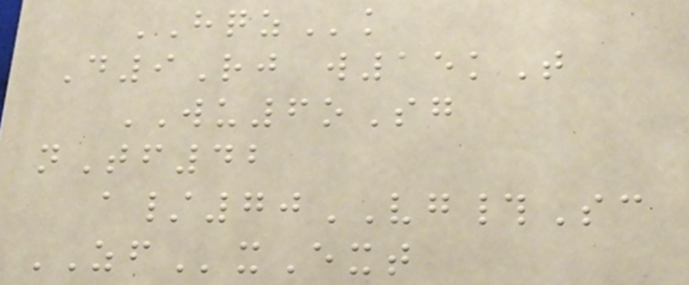HQZk
D9Rj w15kT
WU6oSg
nTf42
a/70VG#Sc
ZFxExt
